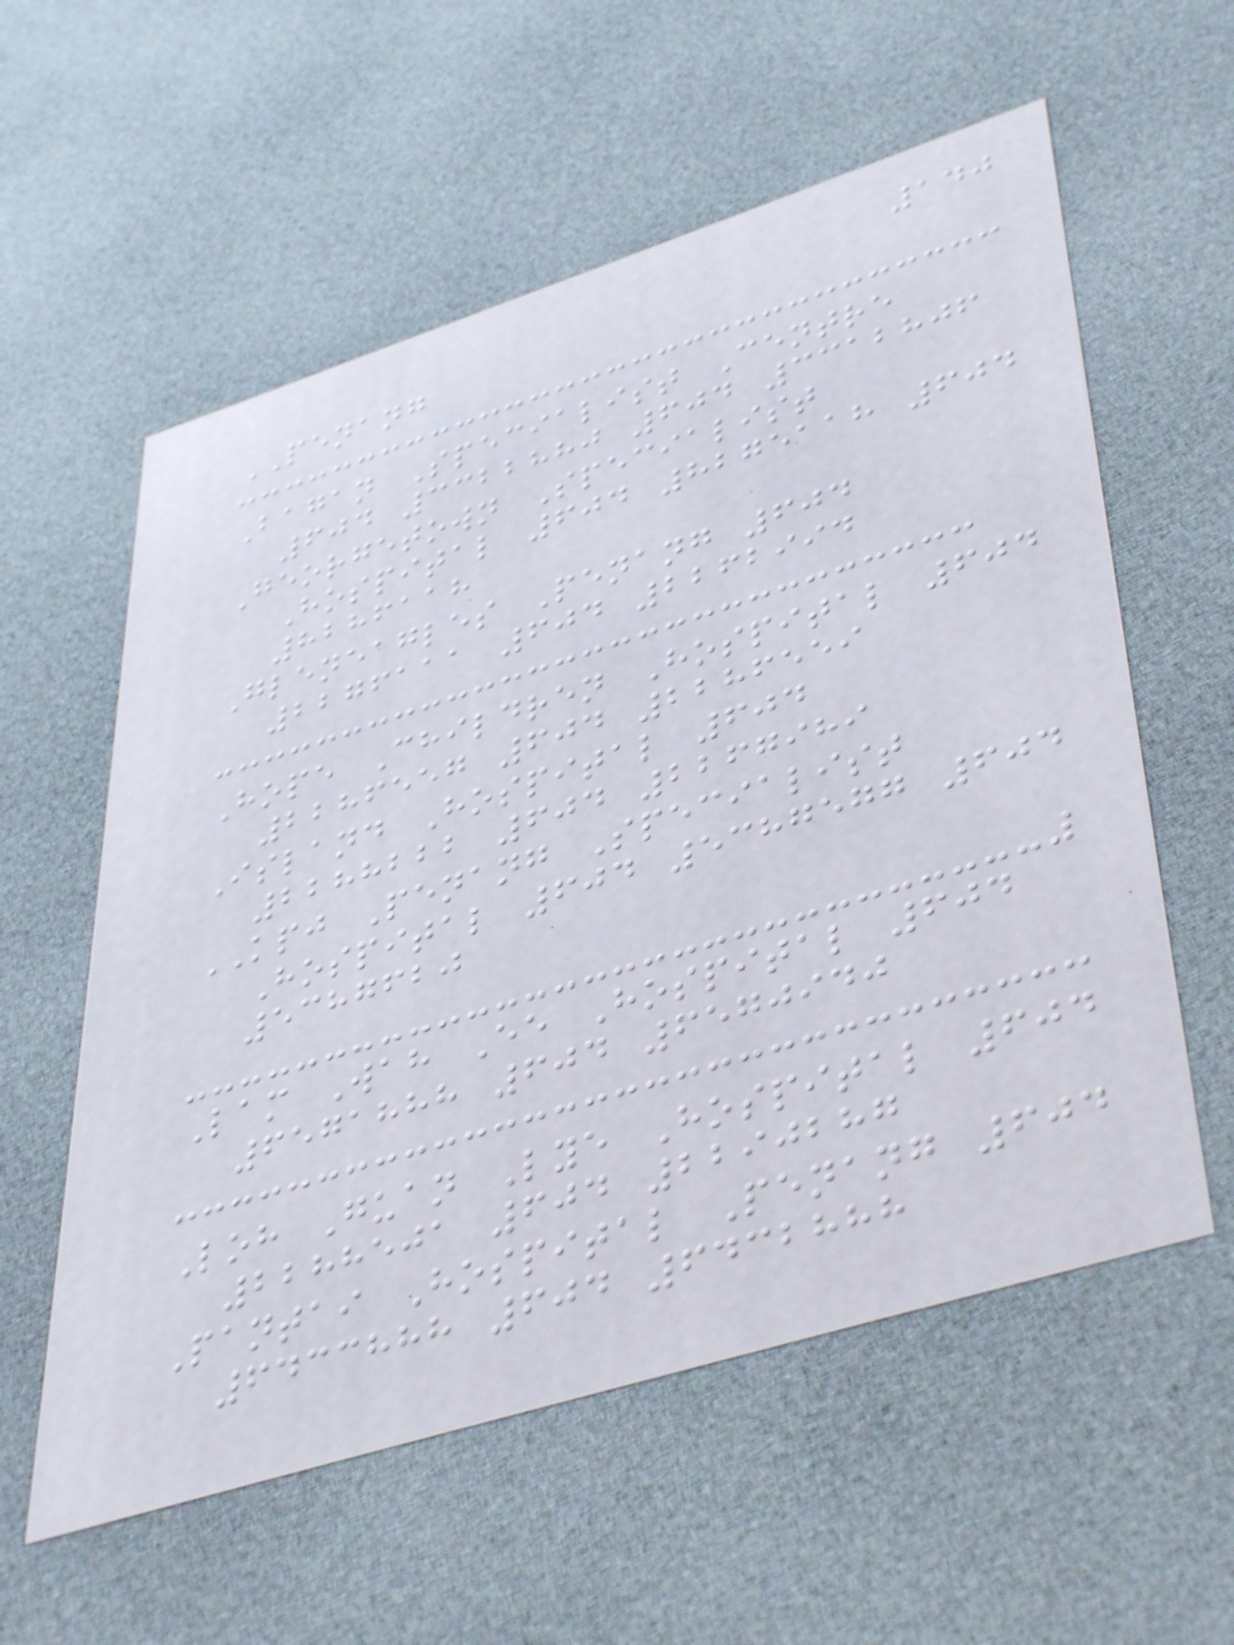140
PENANG
Bagan Specialist Centre
604 3322880 604 3312806
Georgetown Specialist
Hospital 604 8275118 604
8286118
Gleneagles Penang 604
2276111 604 2262994
Hope Children Hospital 604
2286557 604 2286559
Island Hospital 604
2288222 604 2267989
KPJ Penang Specialist
Hospital 604 5387577 604
5387620
Lam Wah Ee Hospital 604
6571888 604 6570940
Loh Guan Lye Hospital 604
2288501 604 2290287
Pantai Hospital Penang 604
6433888 604 6432888
